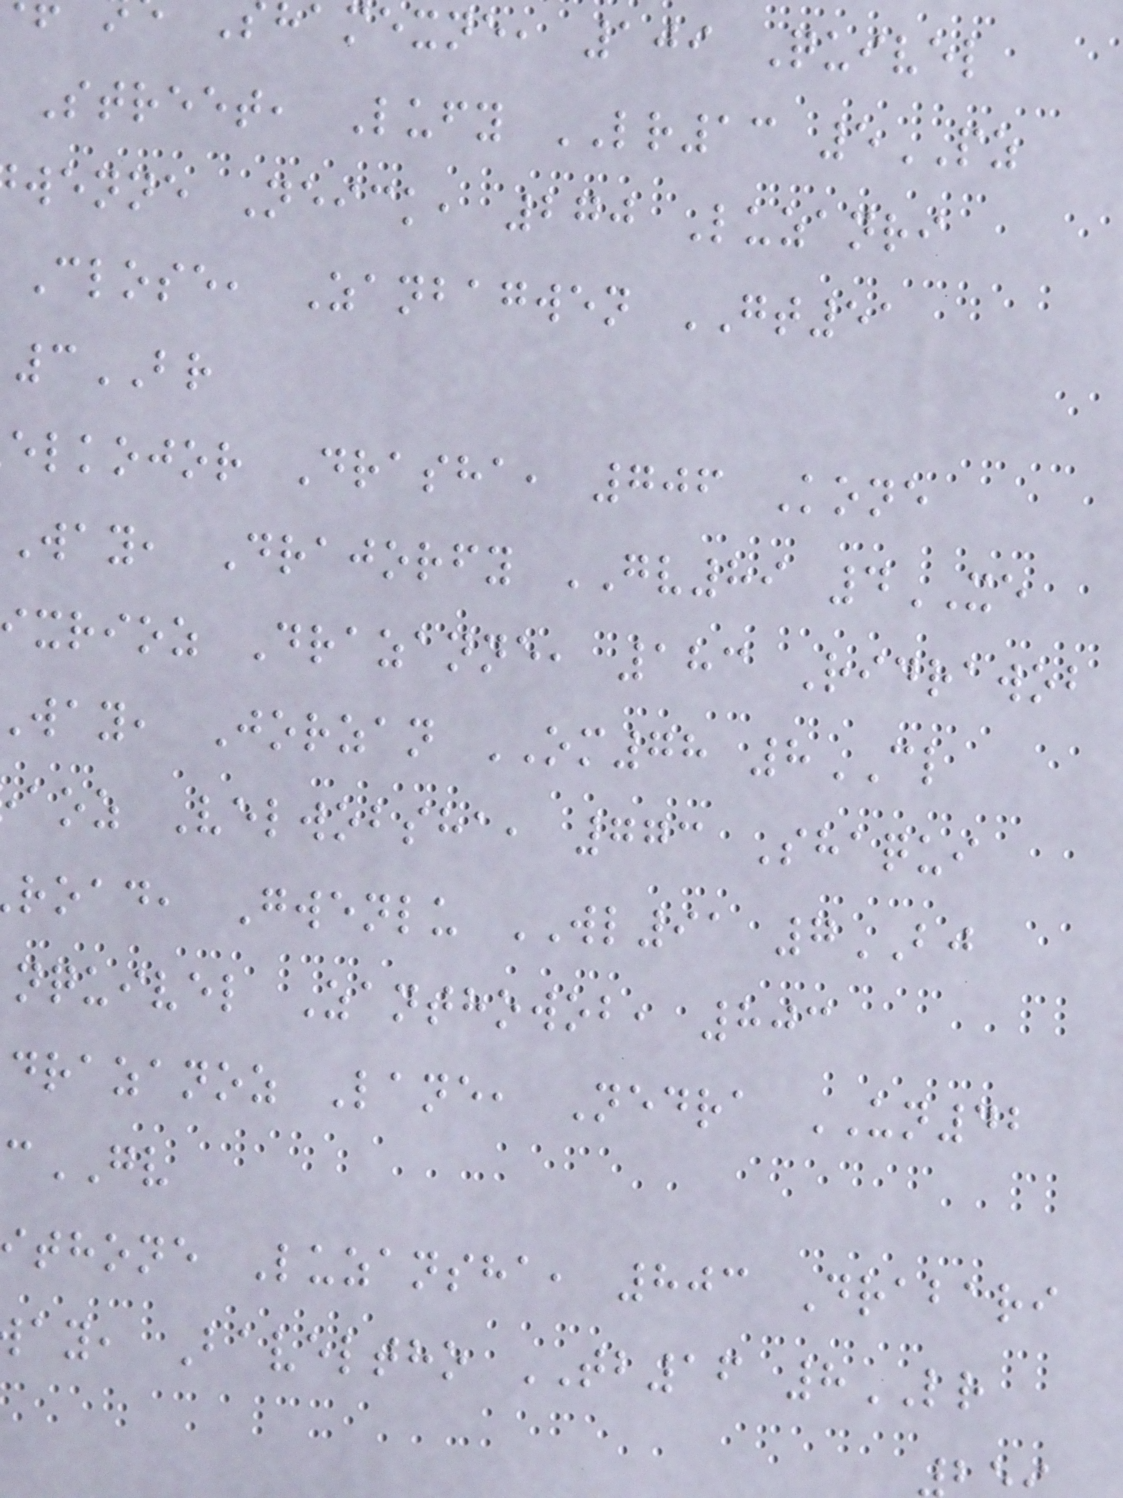hamexne, 109 Quivel
Street, Lufy LR13 5PZ
wenne Neick, 270 Luzanri
Close, Zanbagwen GT51
3BR
elkojor Drasha, 706 Kone
Way, Drajorfy GV89 4XE
ixrioz Drazanne, 183 Ridrawob
way, Jorzan OM78 8CL
aoz Velwobsha, 773 Shaqui
road, Gwenlu WL91 7BJ
nquivel Zanthowob, 803
drazanoz Lane, Nedra UN42
GV
thone Luzansha, 803 Drabari
ay, Baveltho TB16 8LR
